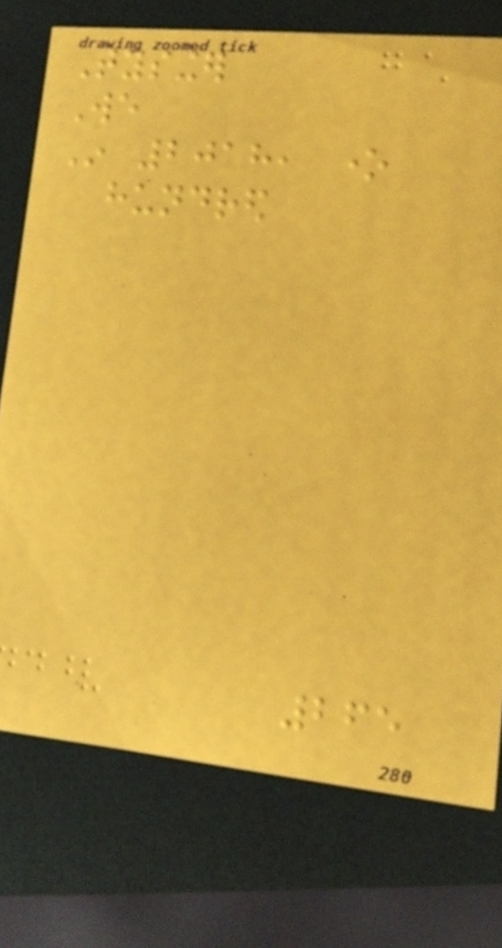Tysinger
We
In 2018, one
hundred
265
